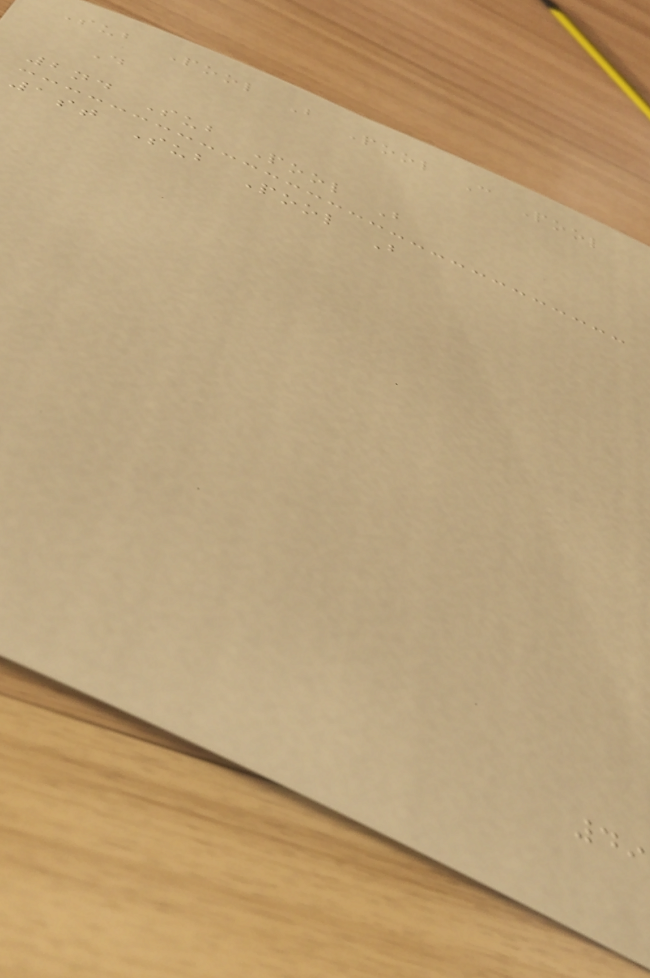Sub Pool B Pool C Pool
D
2nd Sub Pool B
1st Sub Pool B
49
